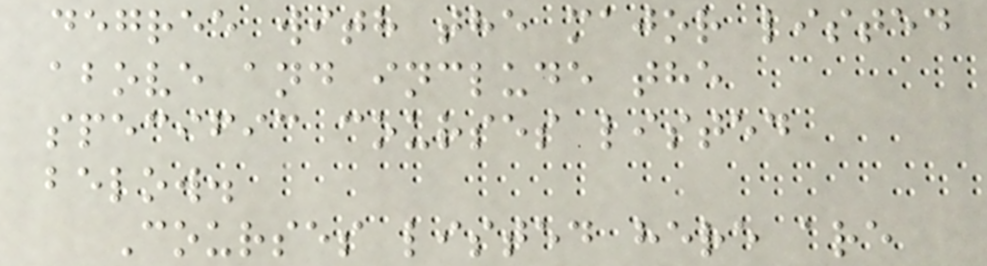degree with the major listed
above and include the
specific courses listed
below.
Courses listed here are
